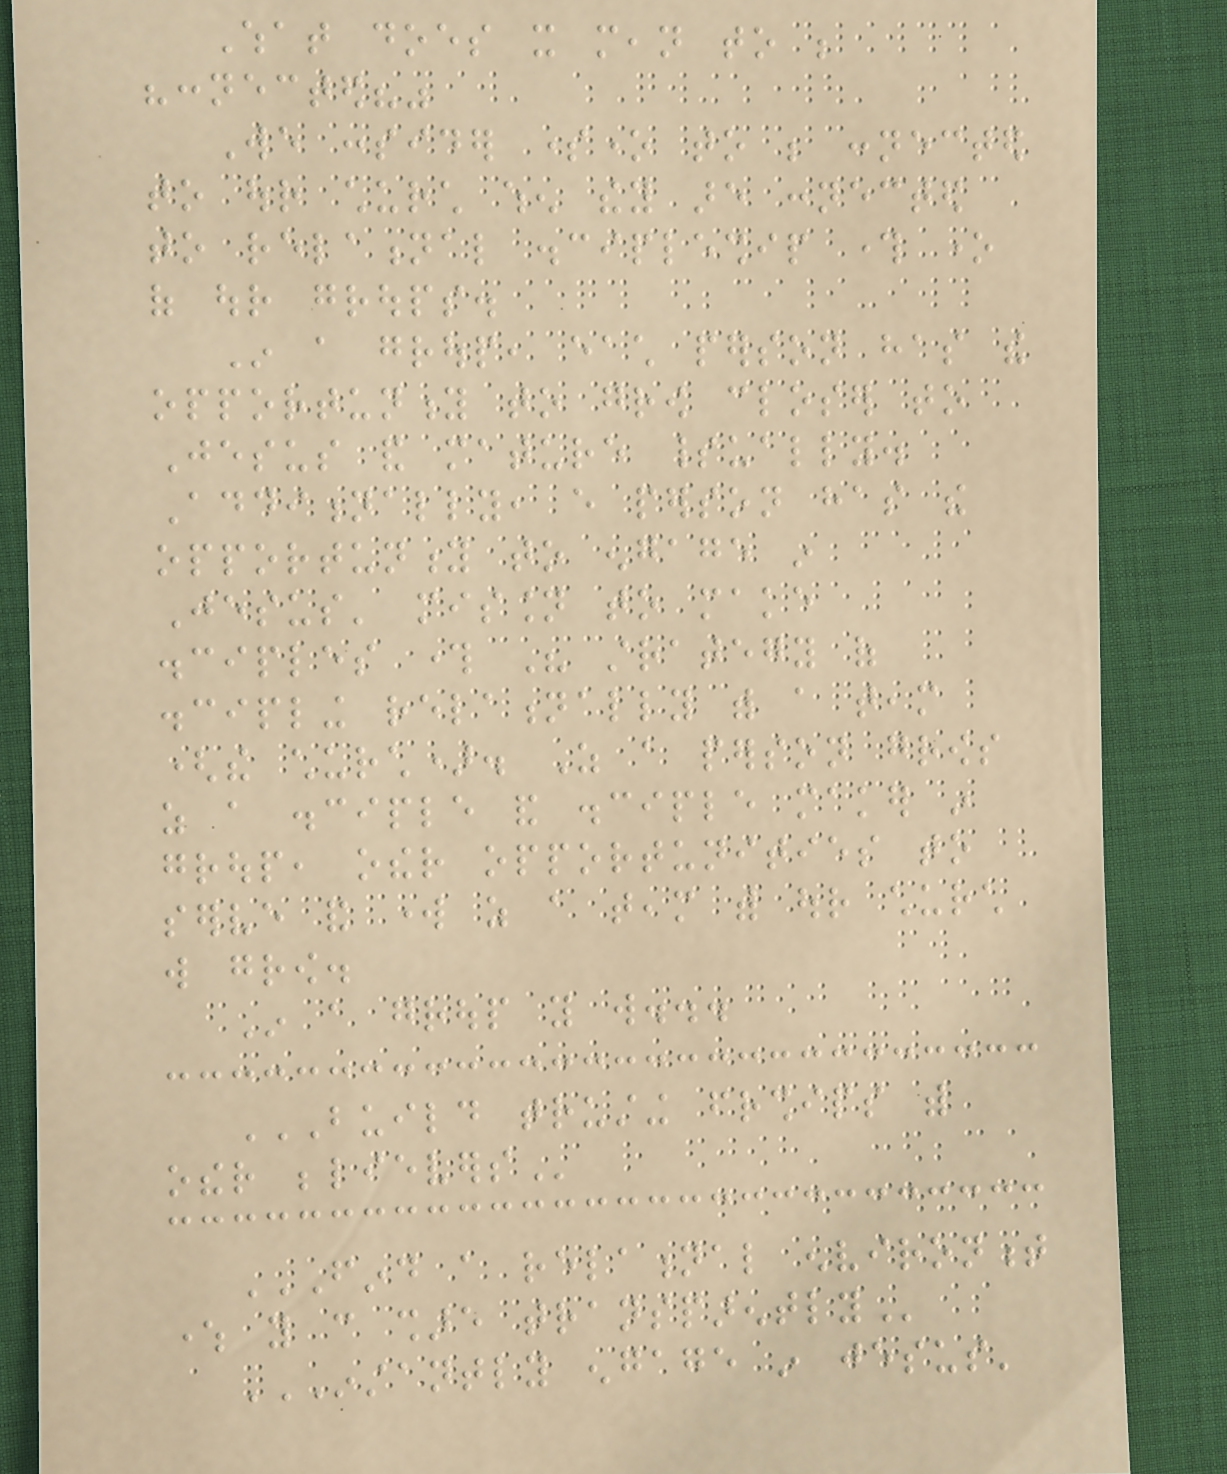What does it mean to be
"connected?"
We consider someone to be connected
to our church when they are connected
to relational discipleship through one
of our groups.
In a group, each person has the
opportunity to grow closer to
Jesus and mature spiritually.
Additionally, every person has the
opportunity to engage in
Jesus' mission to make
disciples through His strategy of
discipling relationally with a team
(the church). As a person grows
as a disciple and disciple maker in
group, other opportunities to
serve and work as a team with our church
will grow.
In a group you will...
BUILD TRUSTING FRIENDSHIPS WITH
OTHER BELIEVERS
FIND A RELATIONAL ENVIRONMENT
WHERE YOU CAN SHARE TRANSPARENTLY
INSTANTLY ENGAGE IN JESUS'
